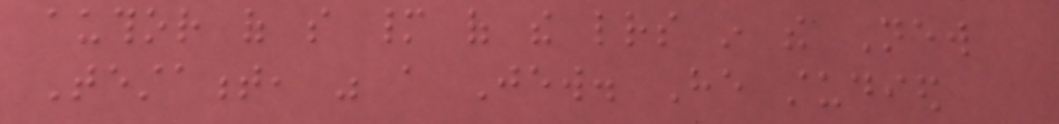author of so many of the letters in the New
Testament, was a Jew. He studied
